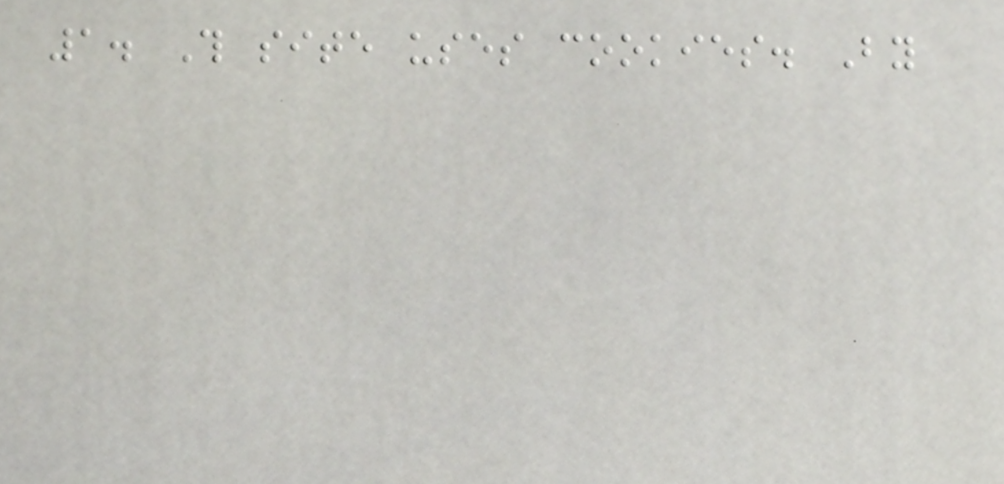1. This site uses cookies. By
